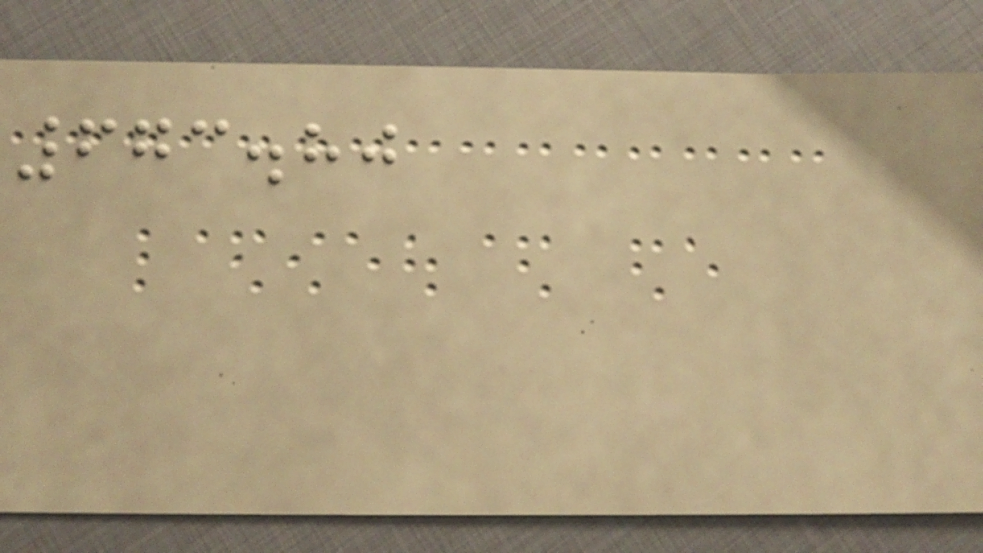673.80
